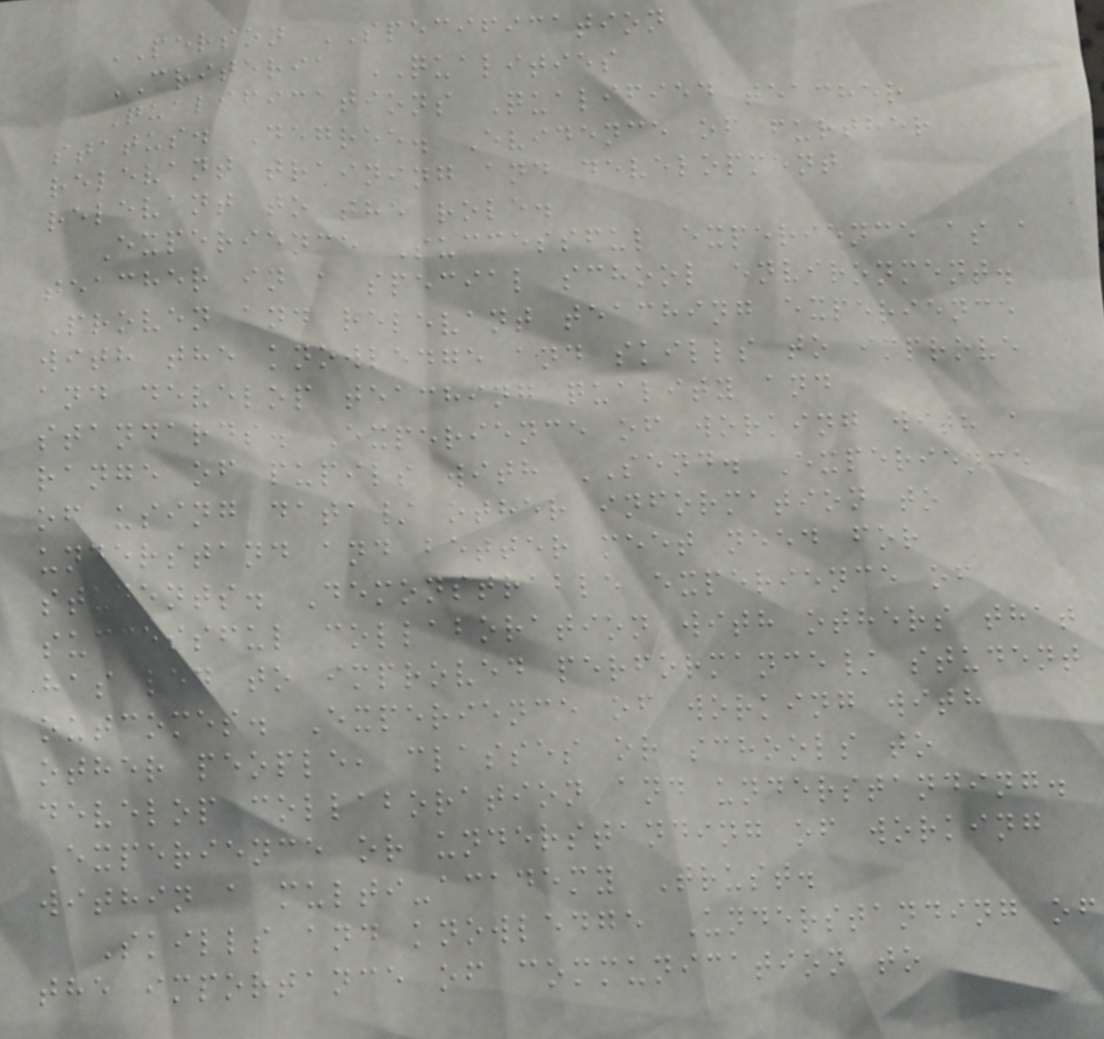PERSON SPECIFICATION
CRITERIA QUALITIES
Qualifications Qualified teacher
status. Degree. Evidence of further
relevant training and development
relevant to the role.
Experience Successful experience as a
teacher in a special school environment.
Proven and relevant teaching experience
with the knowledge and skills to improve
and develop teaching quality and
standards. Experience of working with a
range of pupils with SEND. Experience
of using data/ other information to
understand and better meet need for
students. Demonstrable experience of
successful collaboration with others that
has led to improved performance/ student
outcomes. Experience of working with
other people, classes or schools to
develop collaboration and understanding.
Experience or understanding of working
within a multi-academy Trust.
Skills and knowledge Understanding of
the importance of communication to
